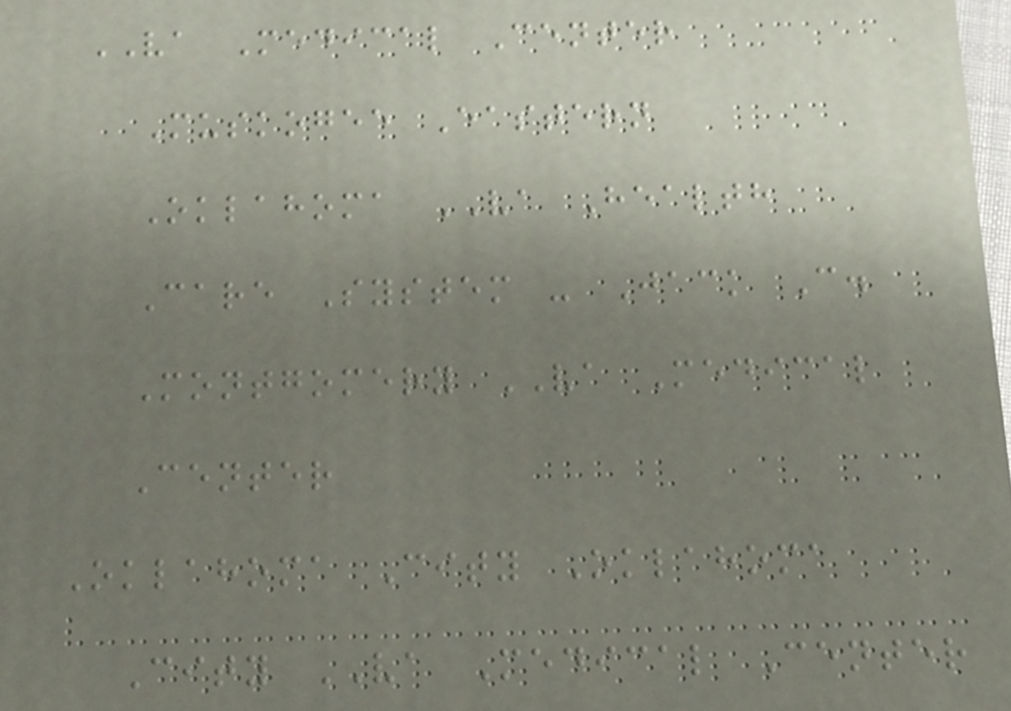VA Medical Center
Muskogee Eastern
Oklahoma VA Health
Care System - Jack C.
Montgomery VA Medical
Center
Oklahoma City Oklahoma
City VA Medical Center
